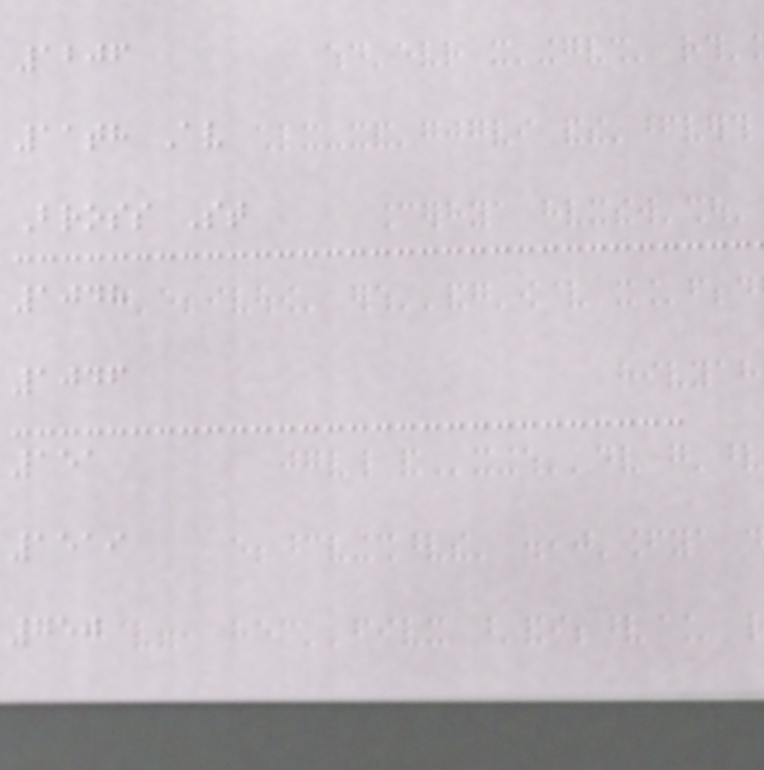1206
11th Av
Bross St
1048
1046
151
1519
750
